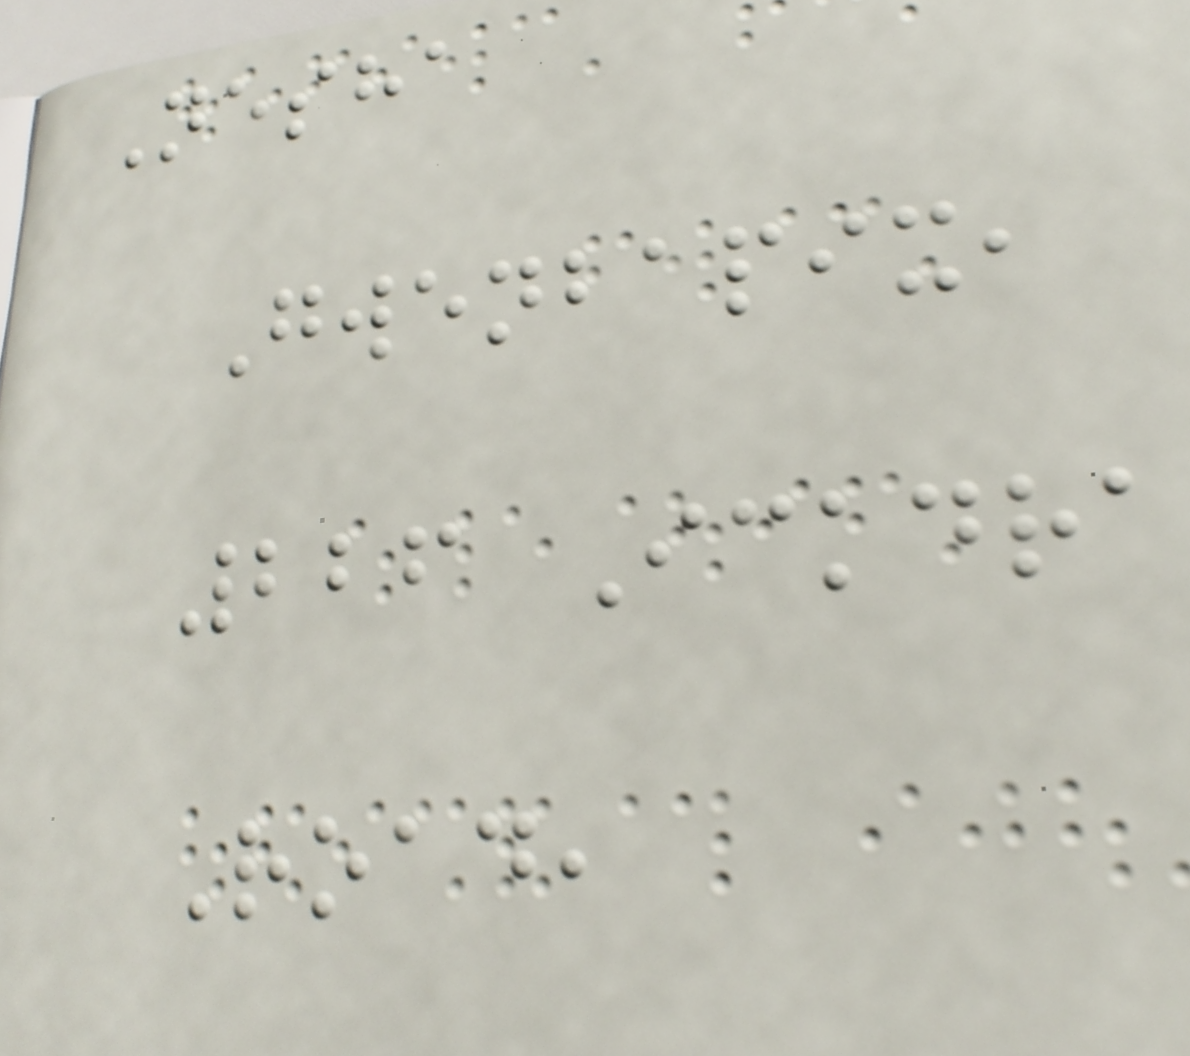Nesha
Gwenbapix,
226 Ickdra
Road,
